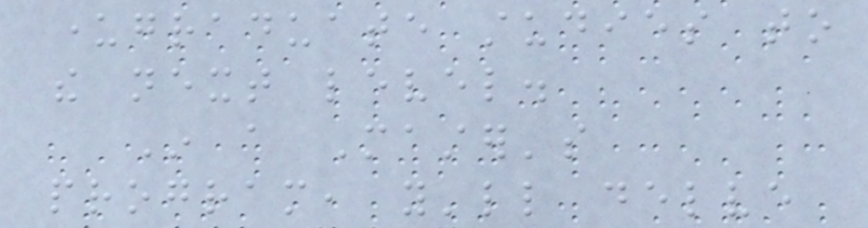undergraduate studies to
the next level.
In a Master's
program, you'll delve
